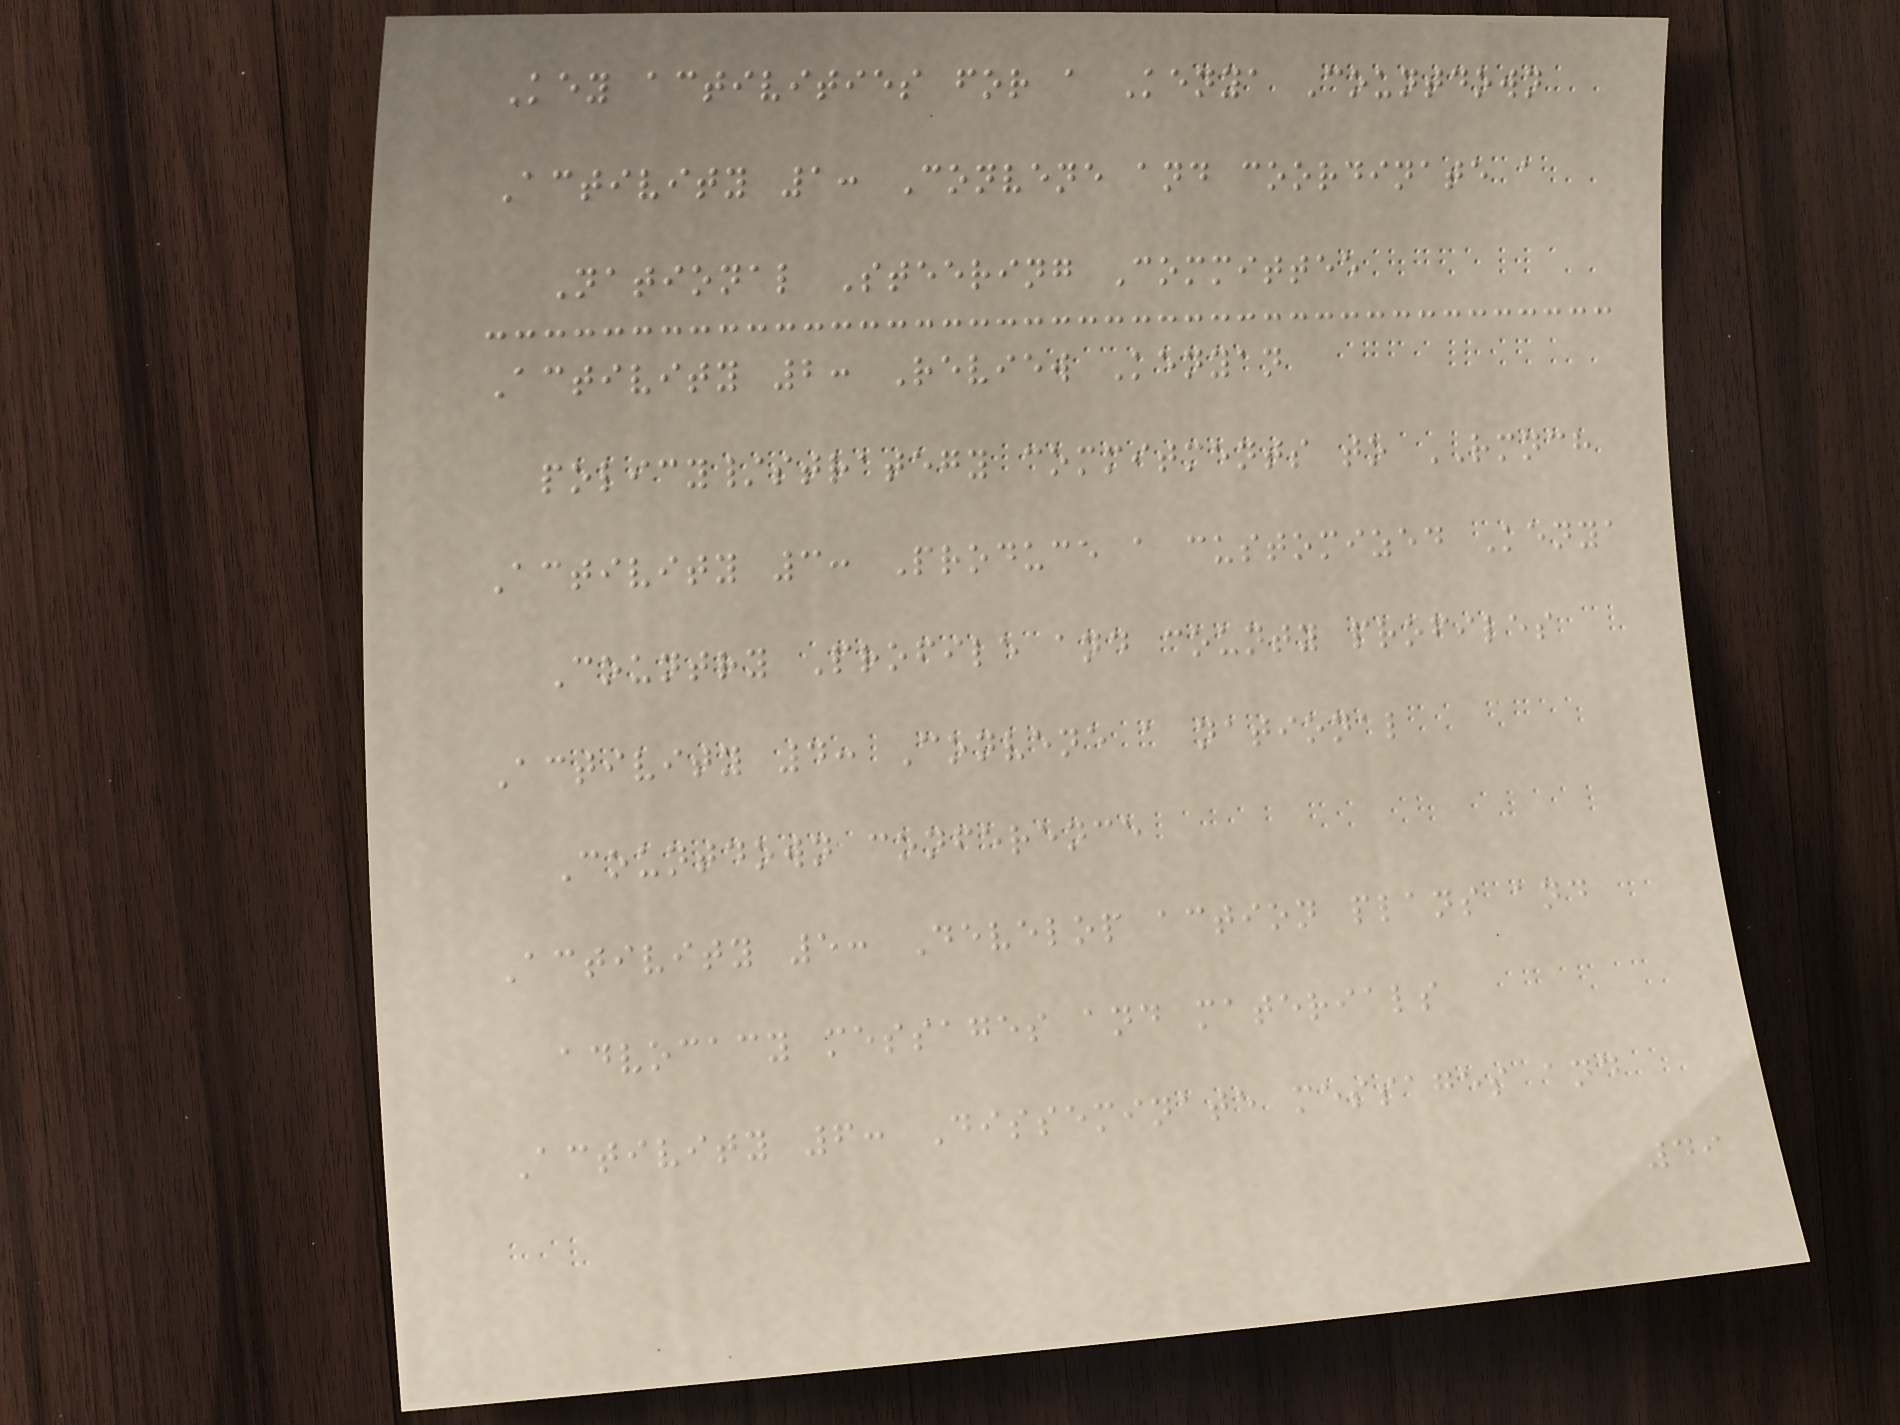Key activities for a Kenya Countdown
Activity 1: Convene and coordinate a
National Steering Committee
Activity 2: Review Kenyan
policy/strategy commitments to RMNCH
Activity 3: Produce a customized Kenya
Country Profile and county profiles
Activity 4: Convene a national
Countdown conference
Activity 5: Develop action plans and
advocacy messages and materials
Activity 6: Disseminate messages and
49
